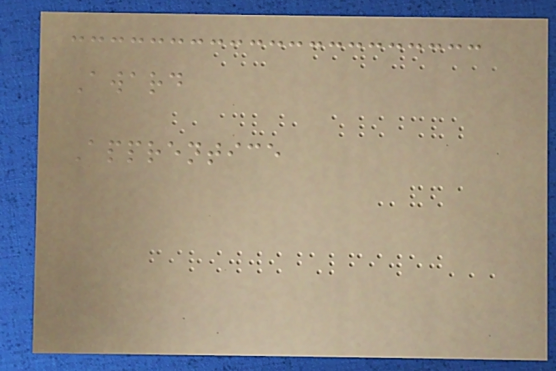Award
Apprentice
